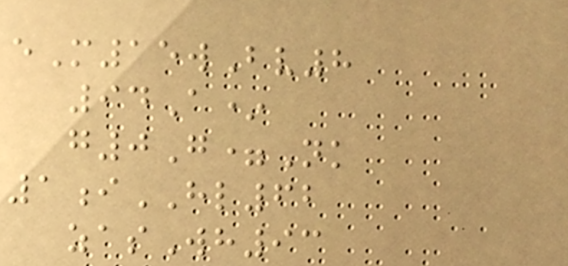eM15wBv8
94A*
g0G=Nk
1iHL62
zasWh93
